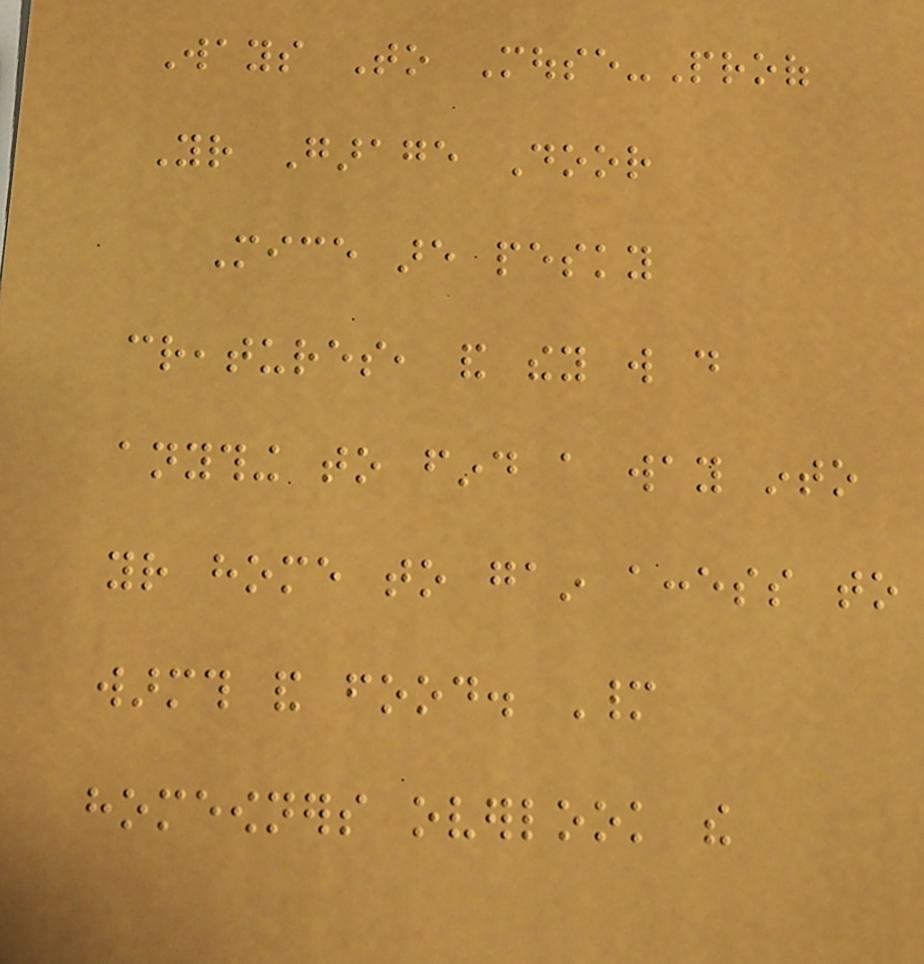Ways To Mouse-Proof
Your Garage Door
Mice are pesky
creatures, and they will do
anything to find a way into
your home to gain access to
warmth and food. Many
homeowners overlook the
